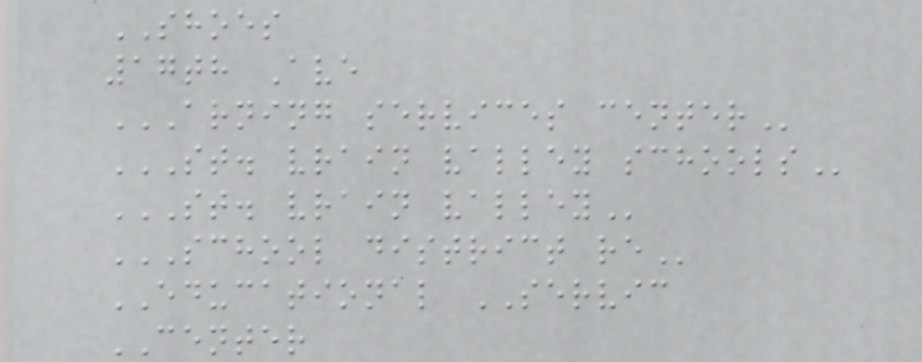SHOES
17th Ave
ARNING SERVICES CENTER
ST. VRAIN VALLEY SCHOOLS
ST. VRAIN VALLEY
SCHOOL DISTRICT RE
EDUCATIONAL SERVIC
CENTER
